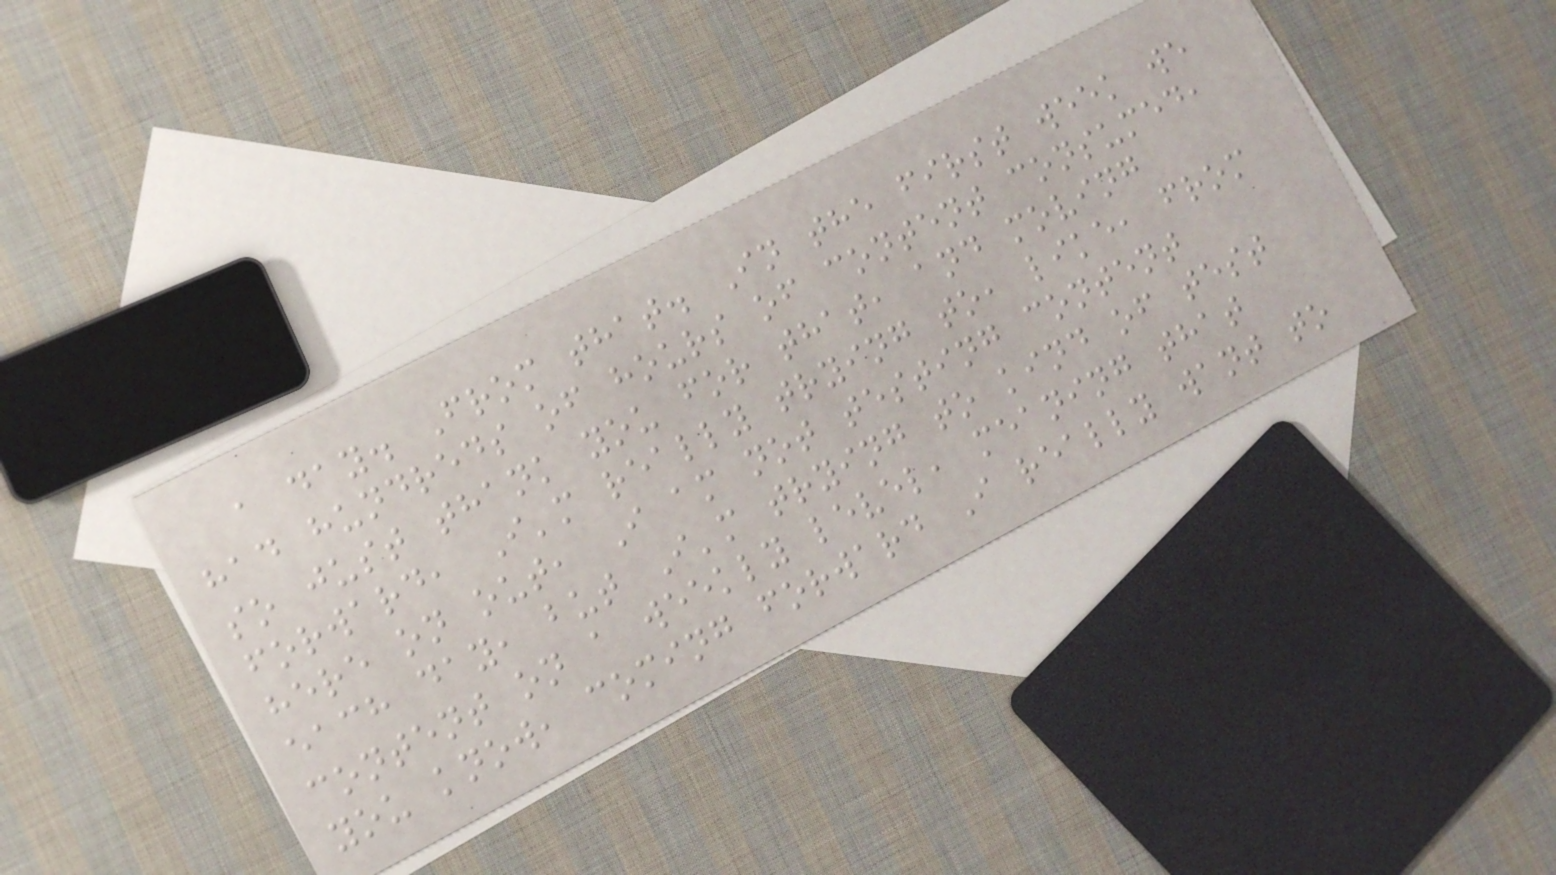a day. From that. In the first week we
had hundreds of hours of content consumed,
so just thank you for that, and moving
forward, I'm really trying to, like, from
here on out, I am not testing content
each day, but I'm trying to kind of test
content on a weekly level, meaning that
you know, coming forward I really want to
